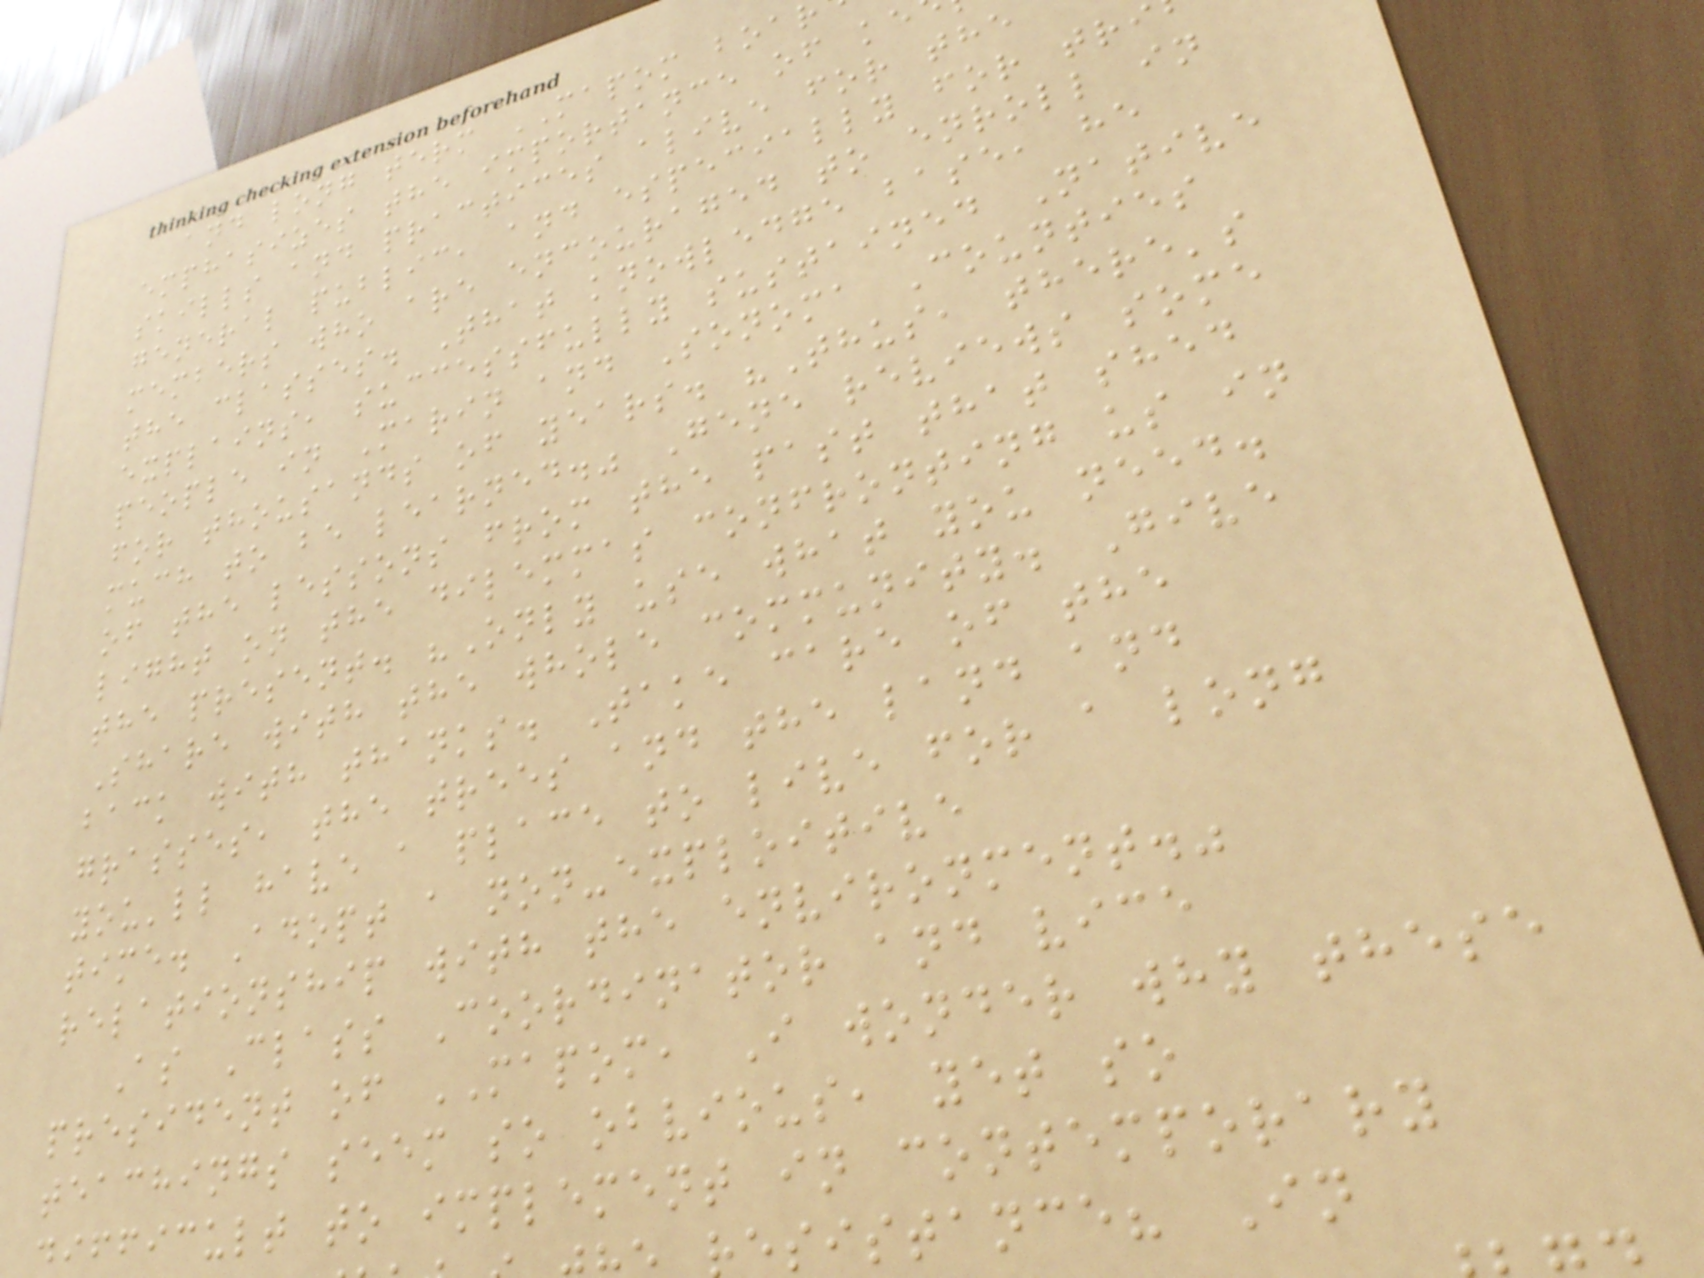and long term MAPOM boa
emphasizes the importance of ke
skills and practices alive for the
general public, and especially for tri
members who are encouraged to enroll in
the classes. That knowledge base, he
explains, successfully sustained Native
people in Marin and Sonoma Counties
for thousands of years. "Thus, there's
much to be learned." Gene reviews some
of the lessons from the past that shed
light on the dilemmas confronting us in
the present. "Only use what you need.
Share with the whole community. Give
back with thanks. Take care of the
grasses, the trees and the land and
you'll have a place to live for a long
time. Adopt a non-exploitive
relationship with the environment."
As Class Coordinator and vice
president of MAPOM, I wonder why these
teachings seem so obvious, yet so
difficult to implement in contemporary
esistance? In
